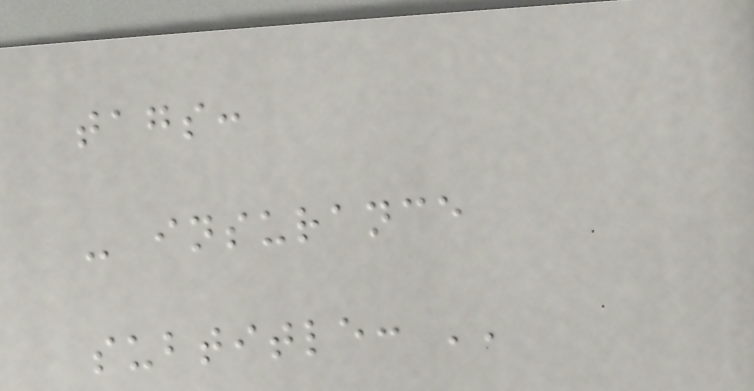tags:
- insurance
subtitle: ''
